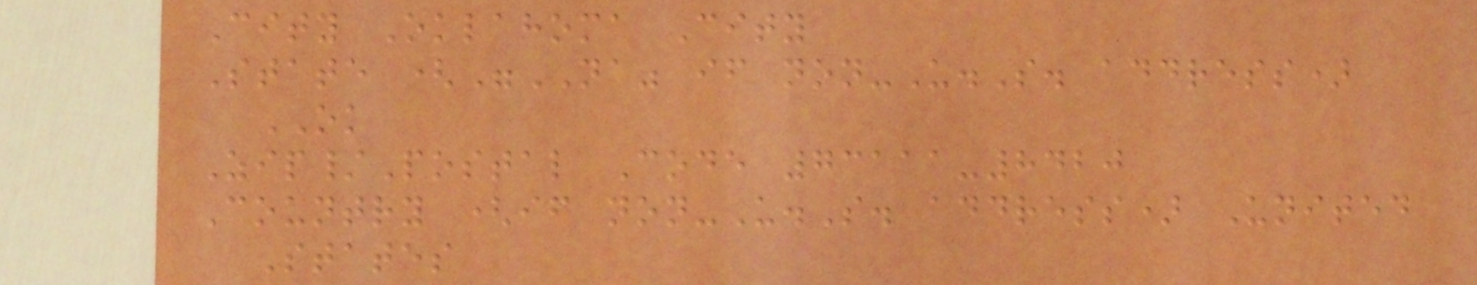City Oklahoma City
State ("NA" if non-U.S. address)
OK
Zip/Postal Code 73111-8420
Country (if non-U.S. address) United
States
